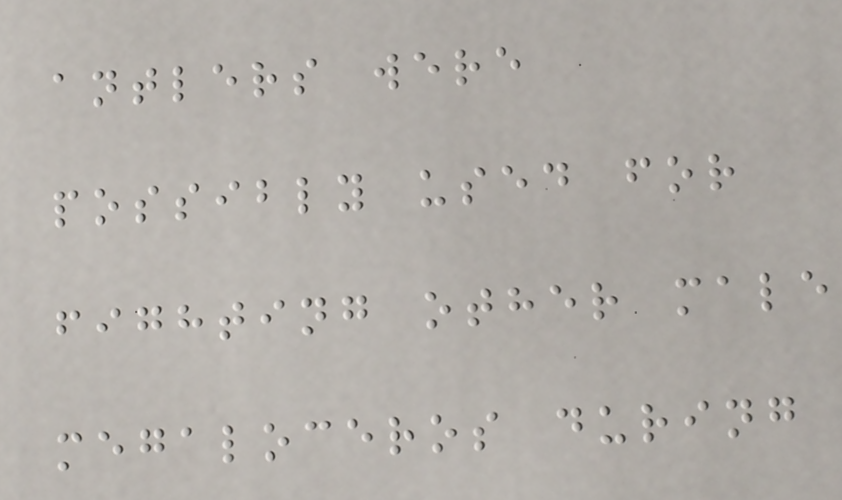antlers were
possibly used for
fighting other male
megaloceros during
